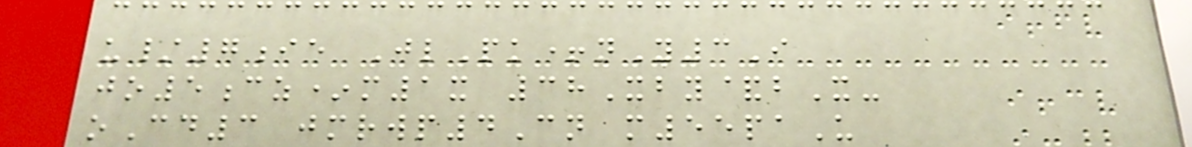u/7ie JlPk+nY3I
jo5cz*m1x 38Xby&bX-
oCd3 jmrwp4Cn m55paU
